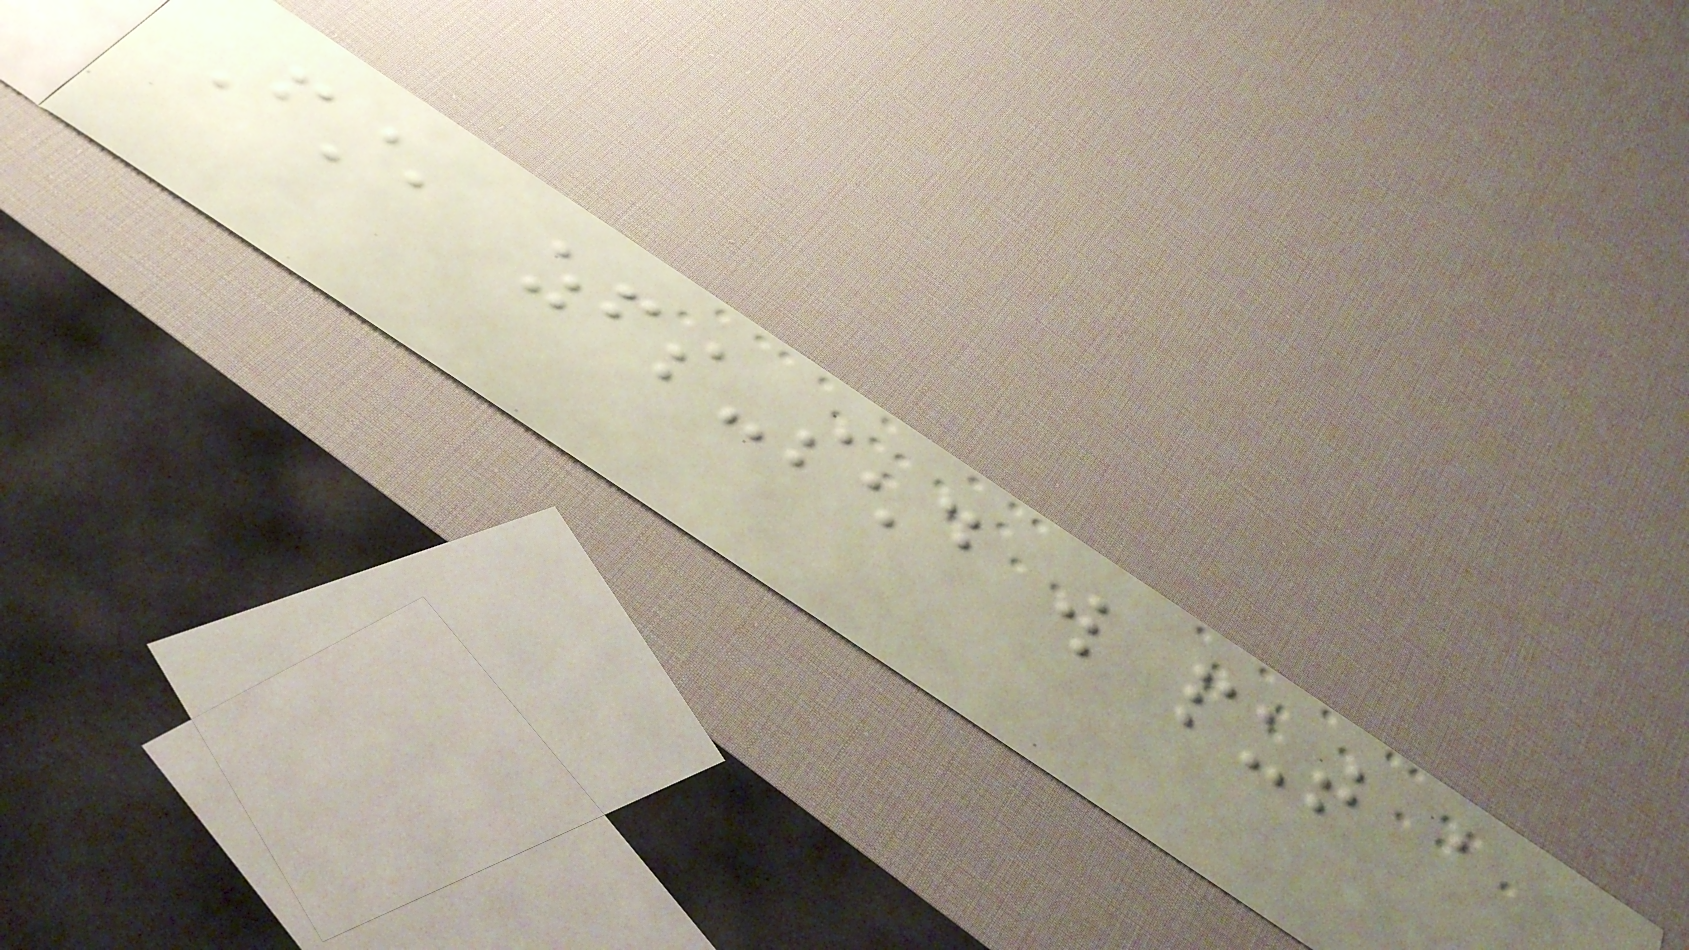First, zfs-send will put a
